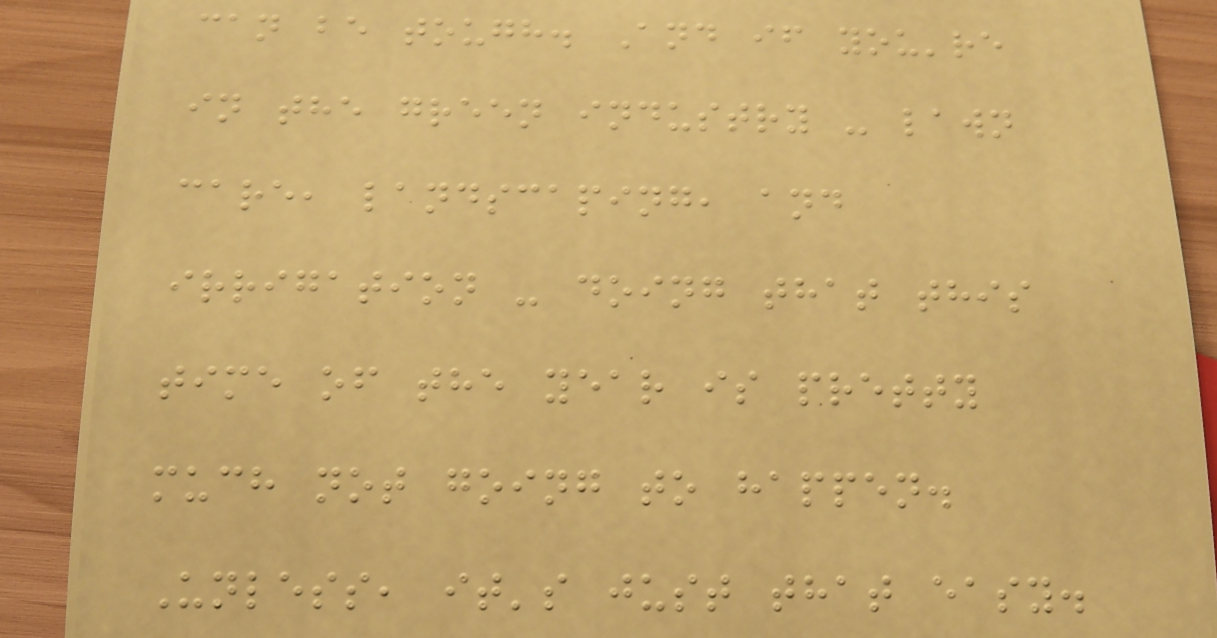can be tough. And if you're
in the green industry - lawn
care, landscaping, and
irrigation - doing that this
time of the year is pretty
much not going to happen.
Unless, it's just that easy.
